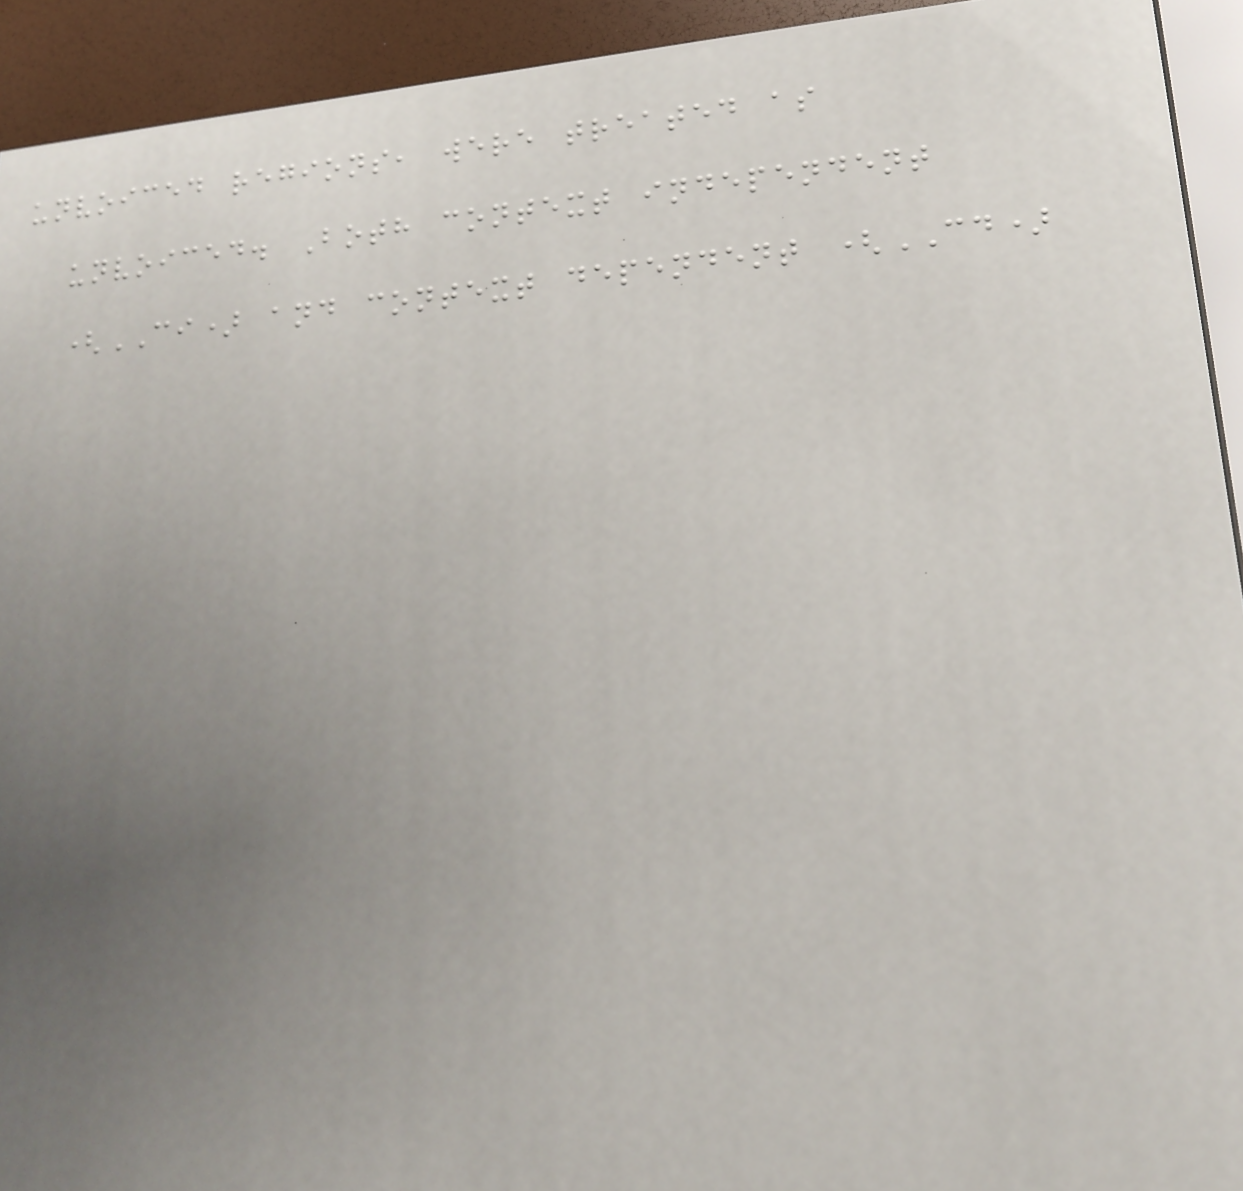unvoiced regions, were treated as
unvoiced. Both context independent
(CI) and context dependent (CD)
